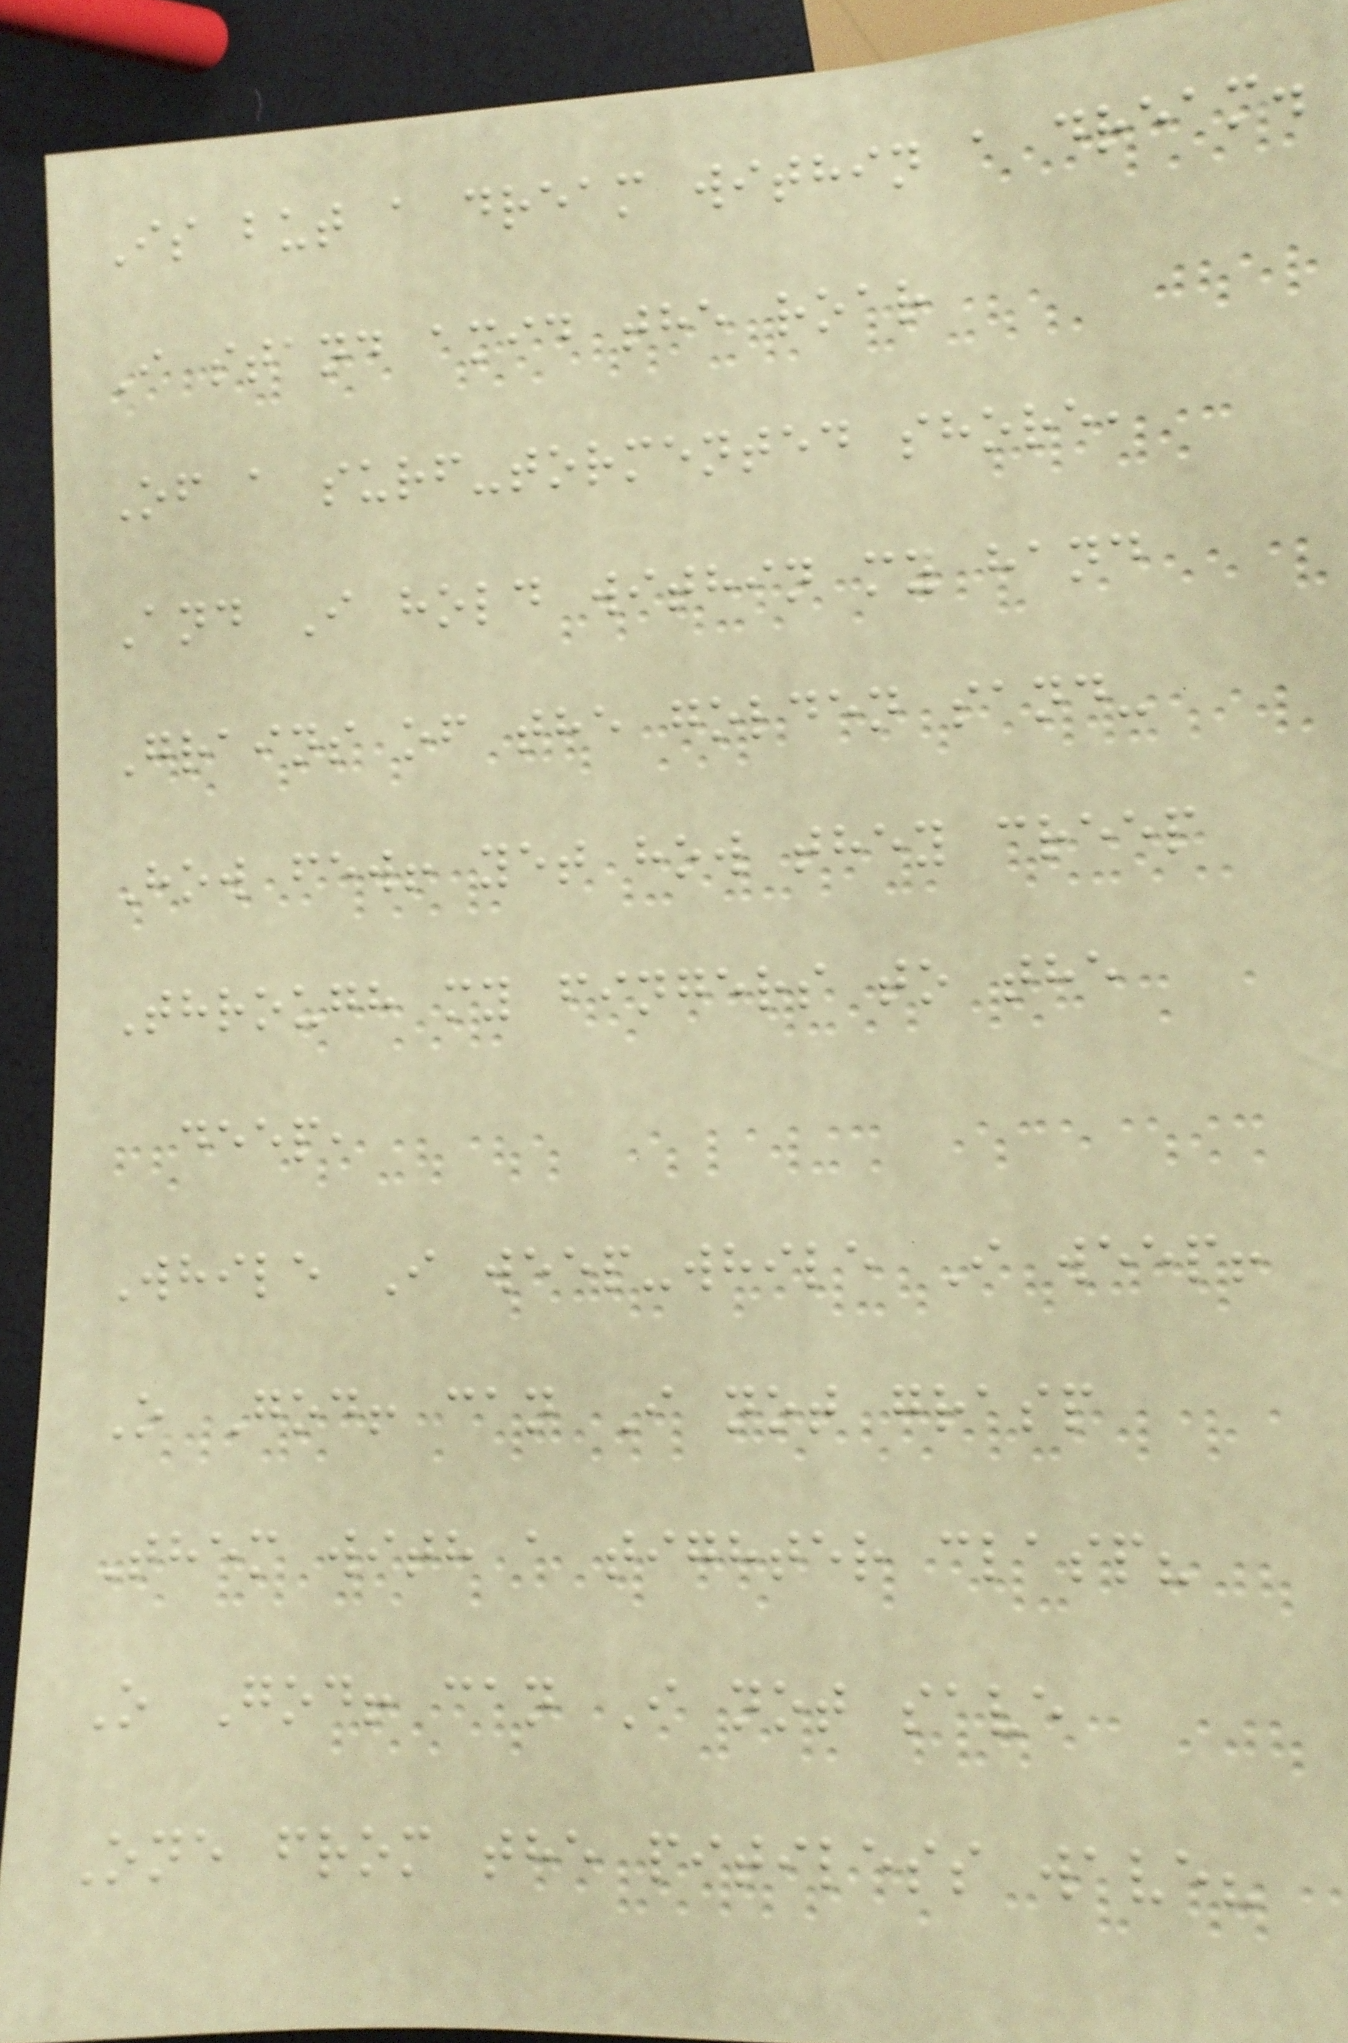Is but a dream within a dream.
I stand amid the roar
Of a surf-tormented shore,
And I hold within my hand
Grains of the golden sand-
How few! yet how they creep
Through my fingers to the
deep,
While I weep-while I weep!
O God! can I not grasp
Them with a tighter clasp?
O God! can I not save
One from the pitiless wave?
